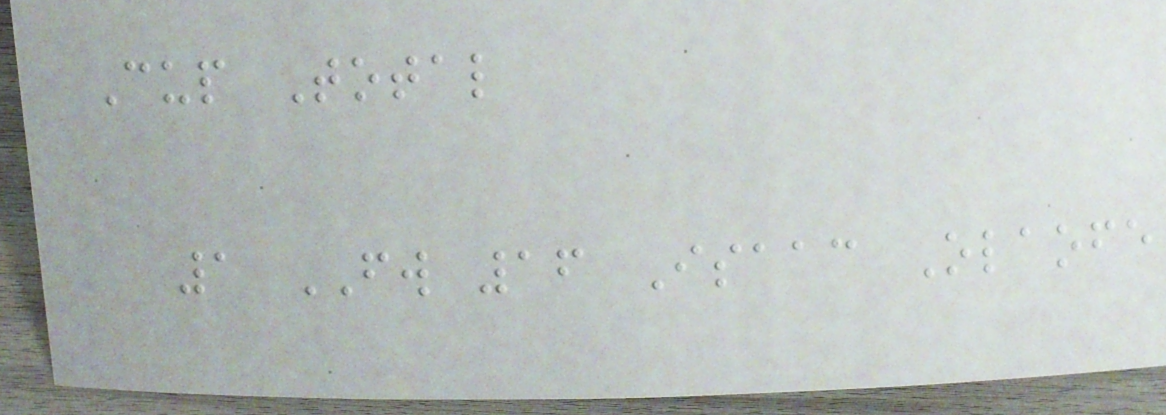Cup Total
1 FW 16 Isaac Olaofe
